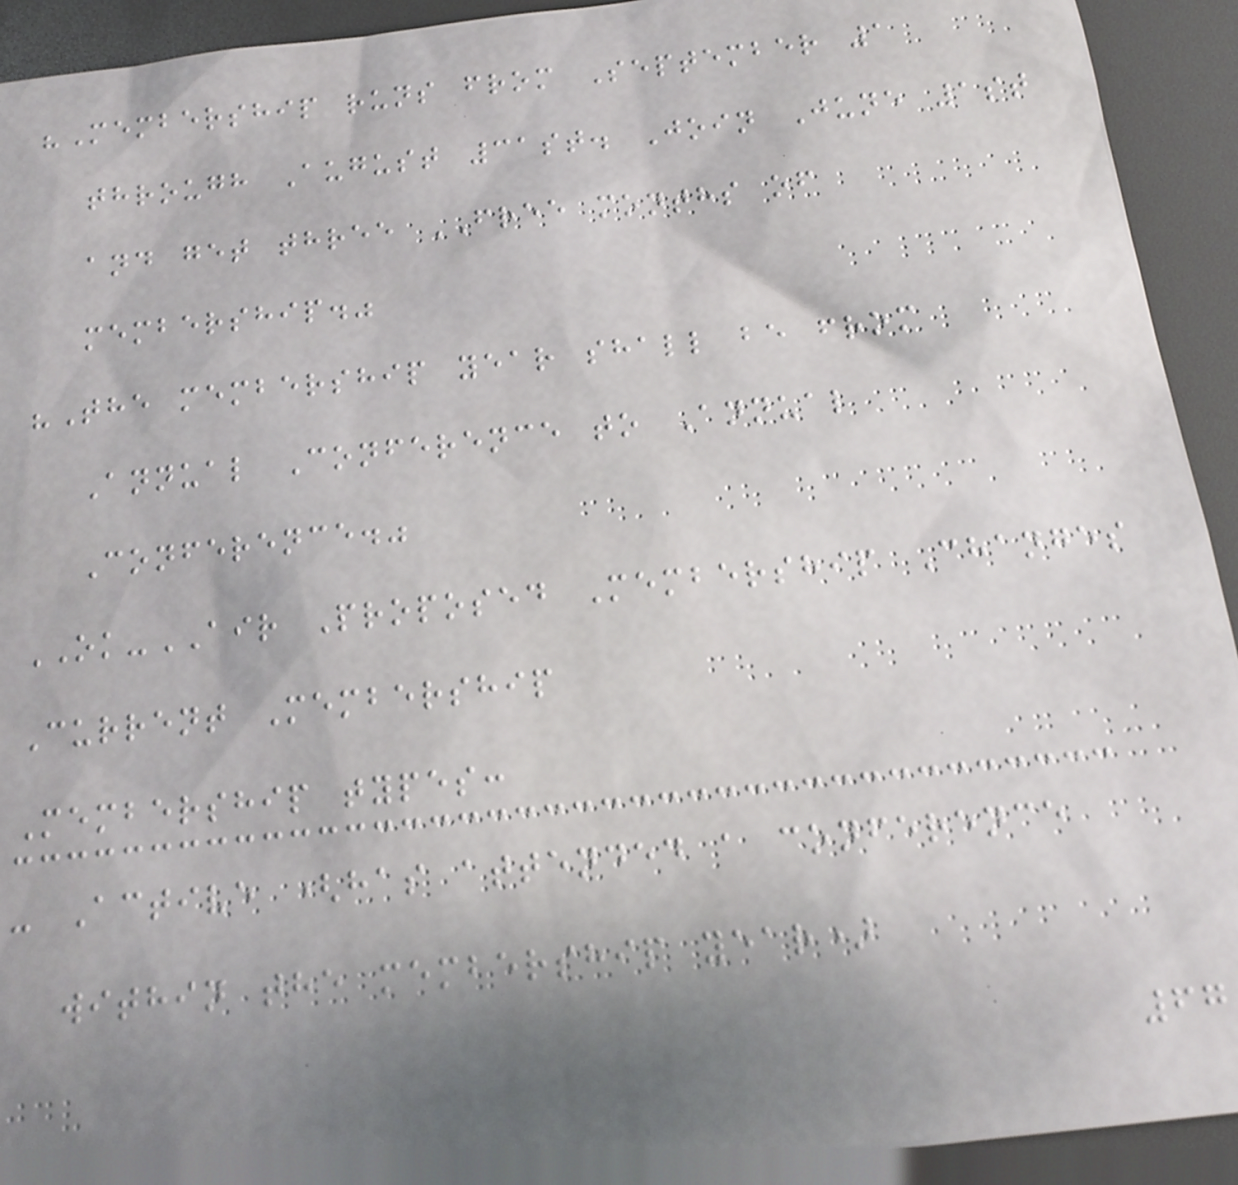"Membership runs from September 1
through August 31st. Join June 1st
and get three FREE months of
membership."
"The membership year shall be from
Annual Conference to Annual
Conference."
OK-AIR Proposed Membership Changes
Current Membership
Membership types:
- Active (has attended a conference
within the membership year)
67
